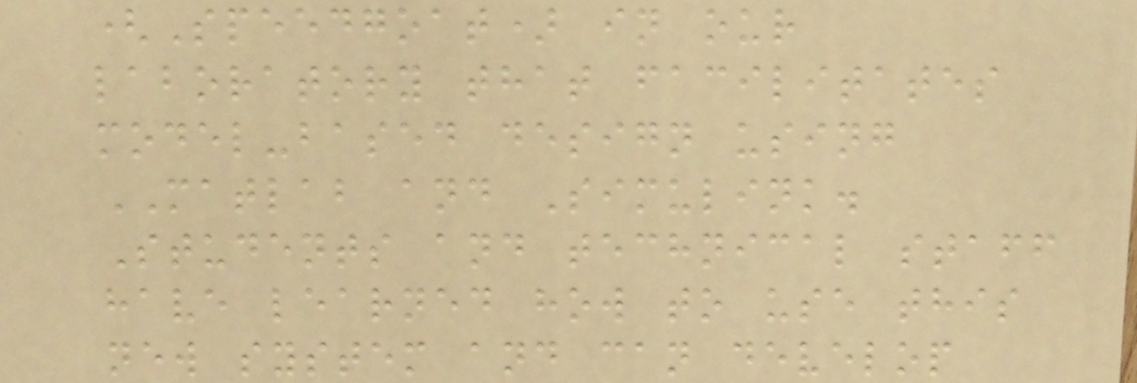(Speedgoat) in our
laboratory that facilitates
model-based design using
MATLAB and Simulink.
Students and technical staff
have learned how to use this
new system and can develop
